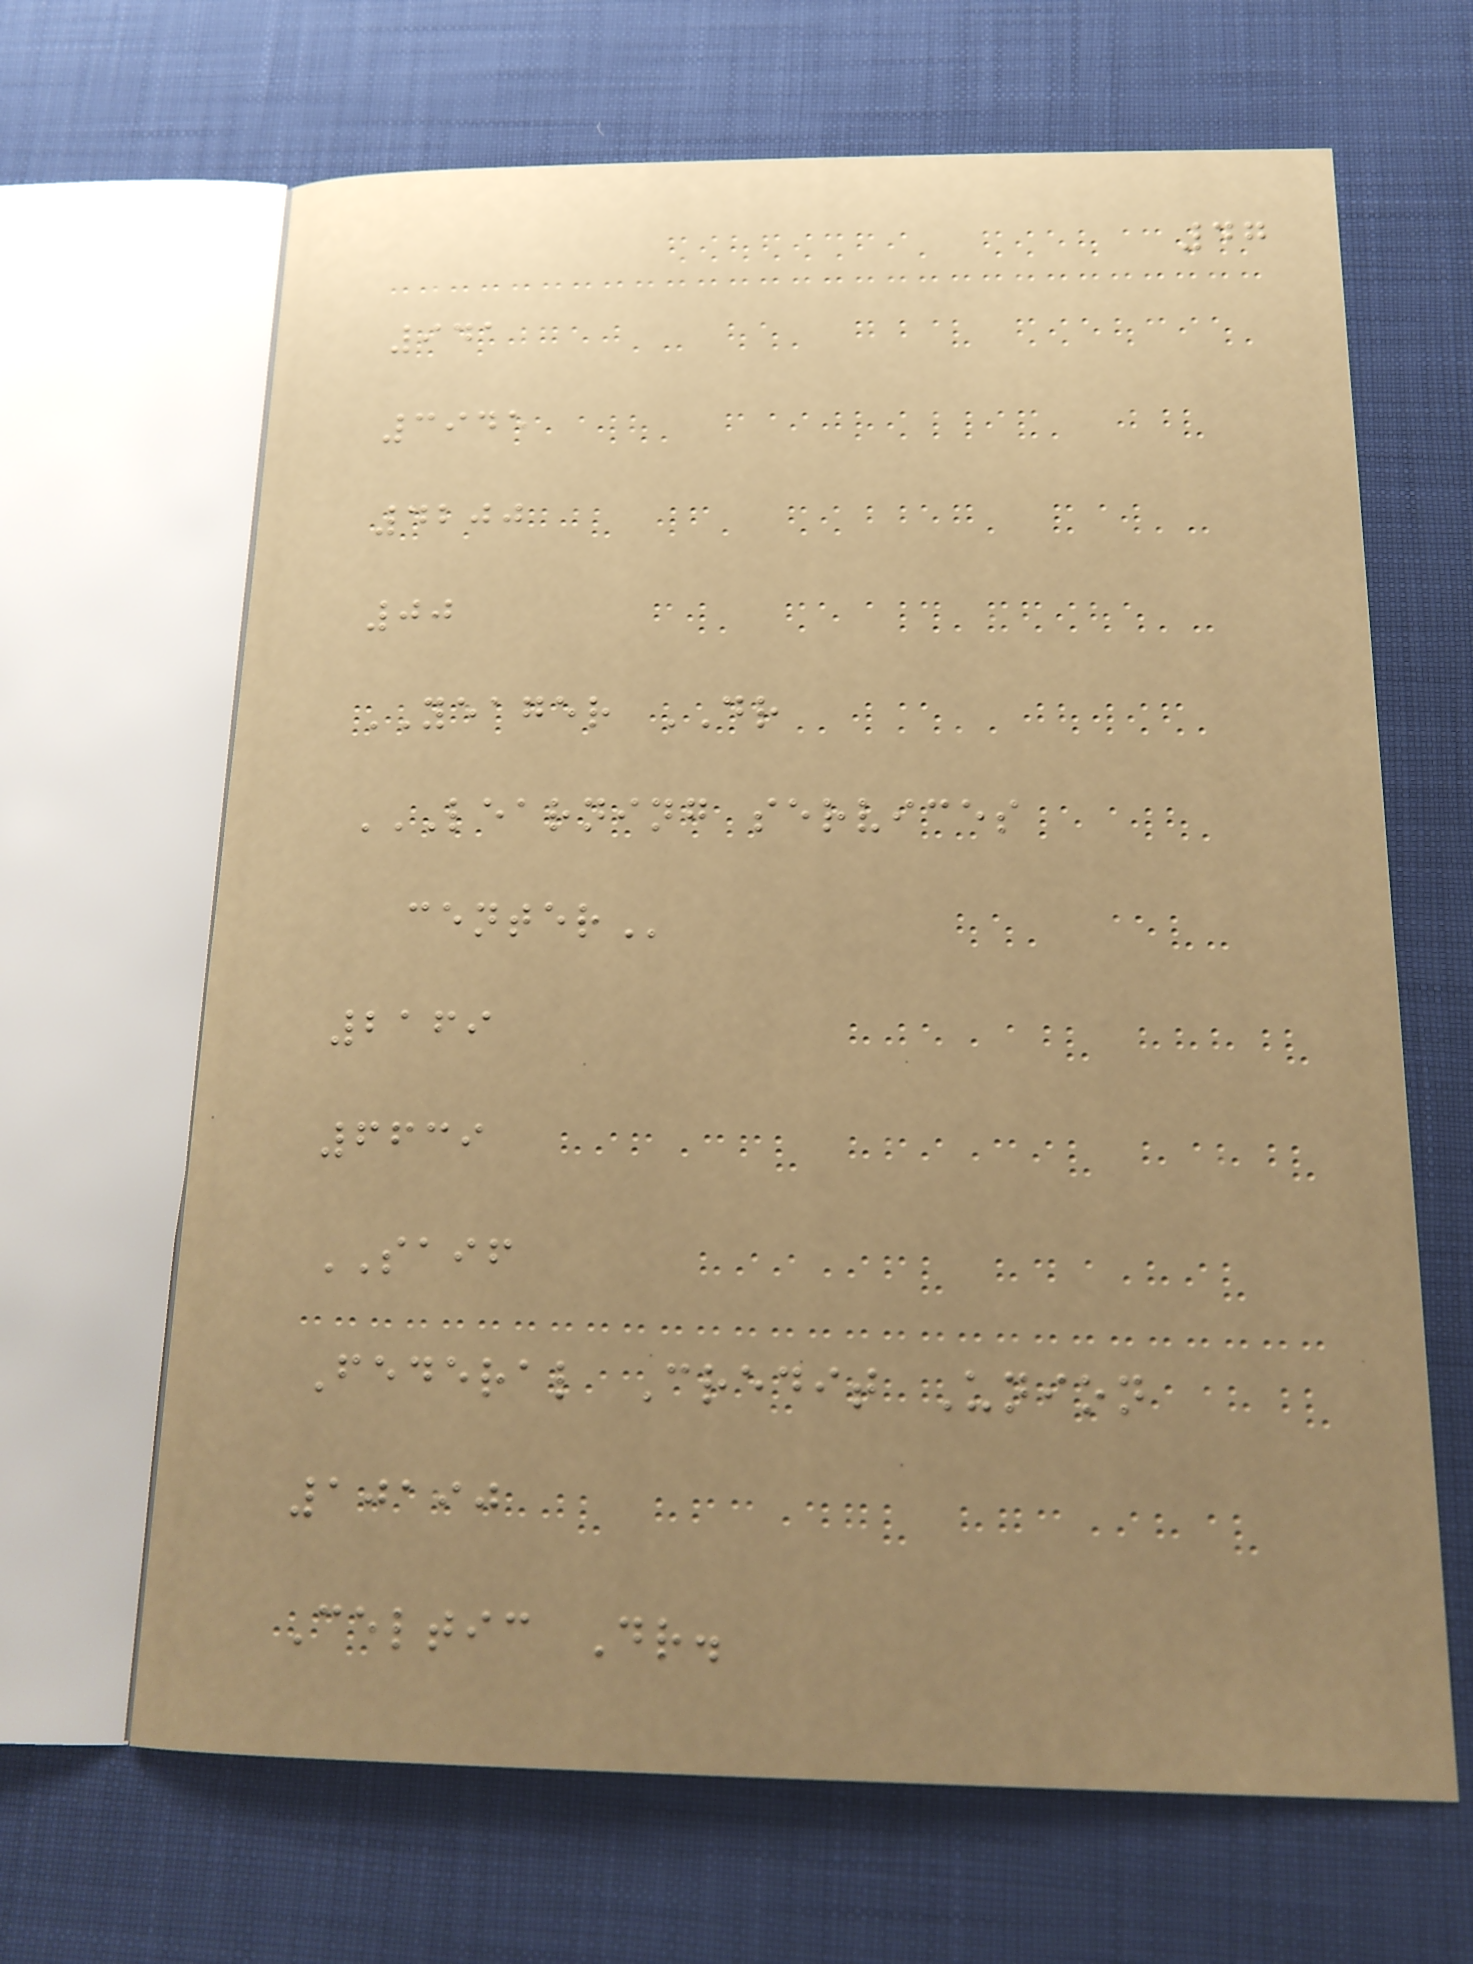47
941
3945
4200
00
YEAGER DR
LEARNING SERVICES
CENTER
2169
6639
SAIF
Federal Credit Union
10190
Celtic Dr.
